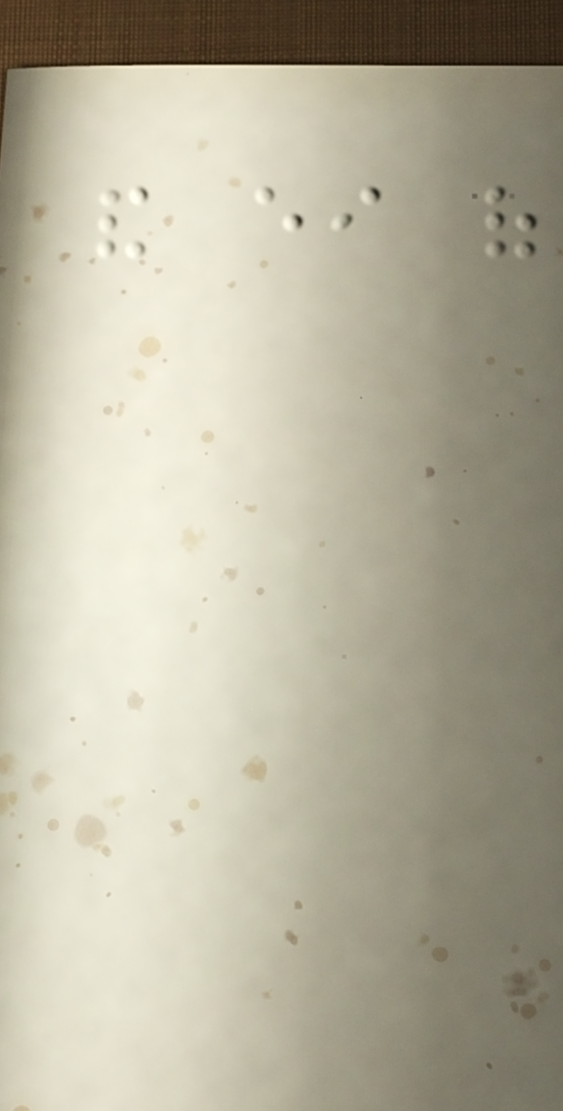and either of
